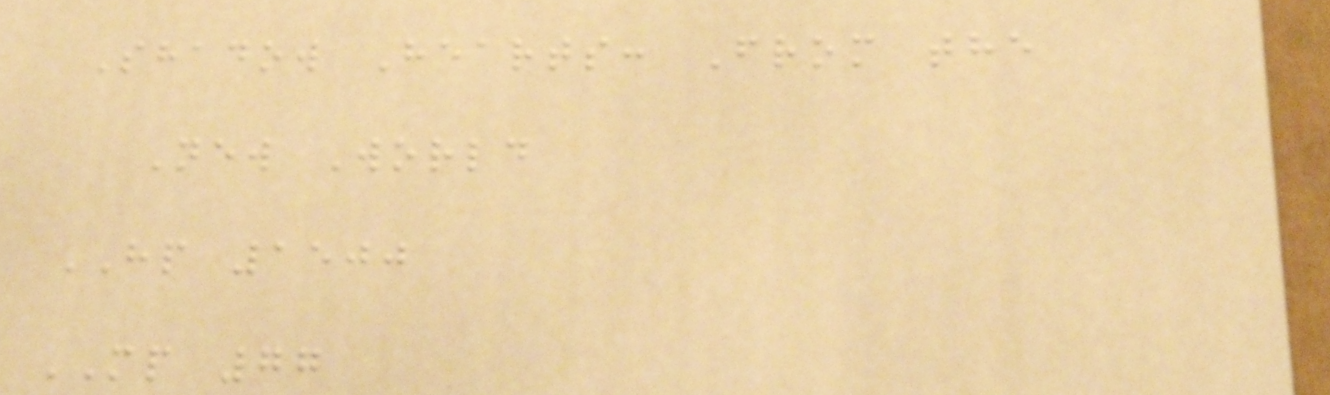Shadow Hearts: From the
New World
HP 1500
MP 77
